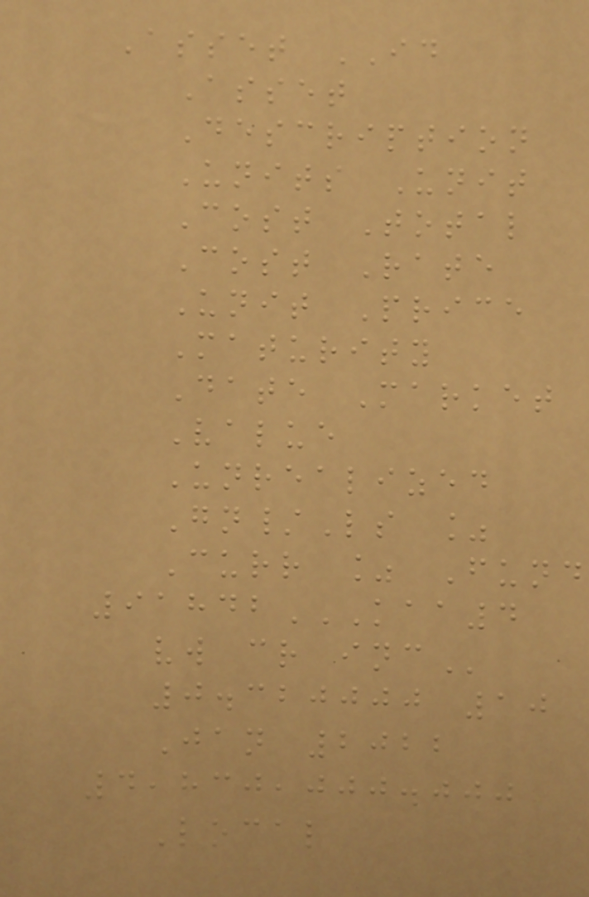Asset ID
Asset
Description
Units Unit
Cost Total
Cost Rate
Unit Price
Maturity
Date Market
Value
Unrealized
Gn/Ls %
Curr % Fund
91842KAA4
VW CR INC
0.320000 10
Jan 2022
4,830,000.000
Local
